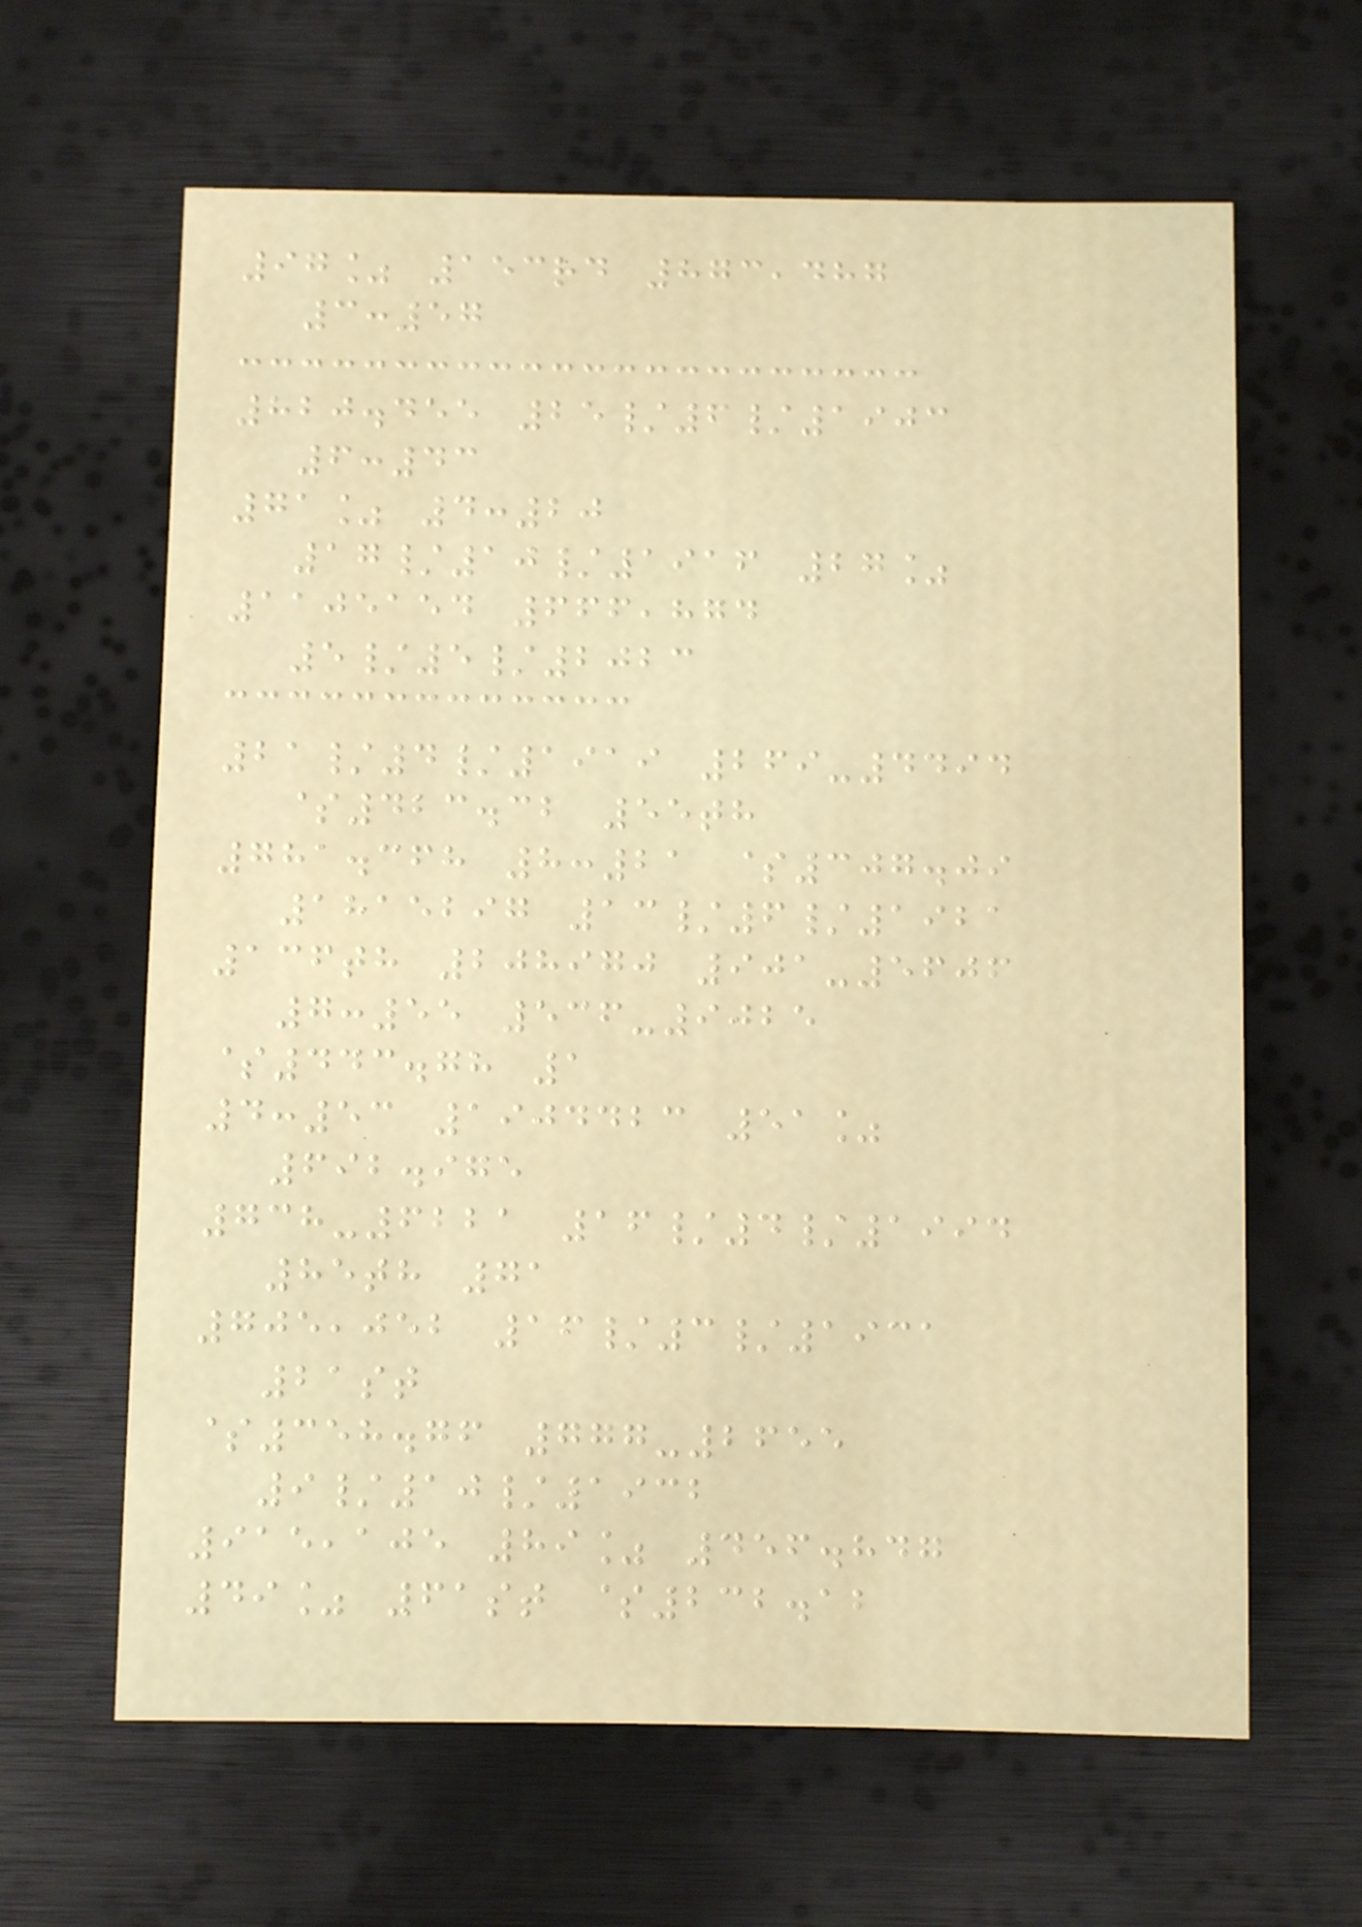97% 153rd 873,487
3:57
820.455 25/6/1903
6:43
71% 4:20
17/10/1916 27%
1105154 666,874
5/5/2023
21/4/1919 269-4494
$423.32 55th
781.368 8:21 $307.09
1815297 13/6/1921
136th 208970 901-5606
7:55 536-9025
$443.78 1
4:53 1904423 51%
692.975
738-6221 16/4/1994
85th 71
705,052 16/3/1931
21st
$358.76 777-2655
9/10/1932
915,105 89% 456.847
49% 61st $232.12
